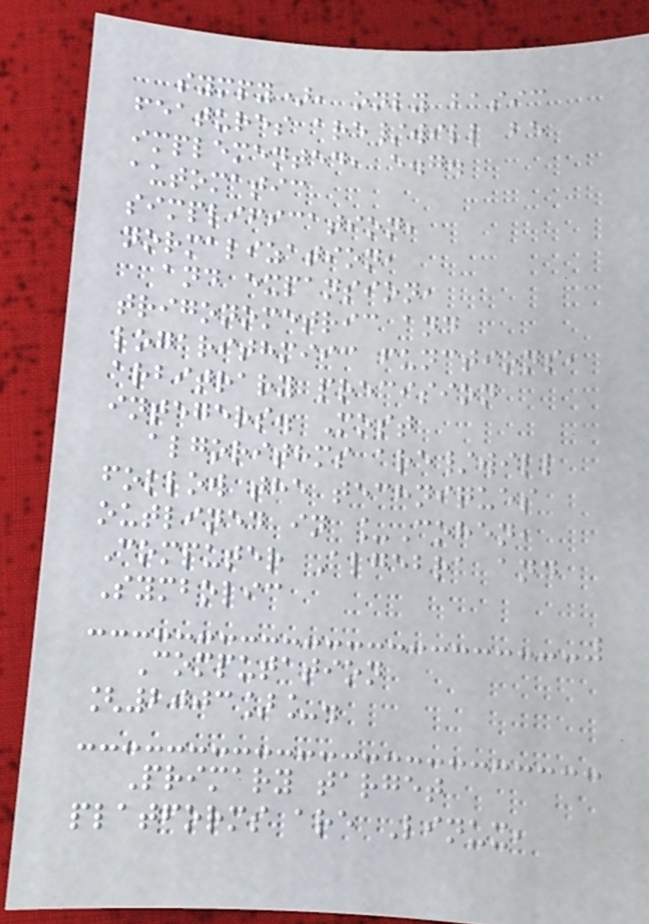sympy), only basic
features are/will be
implemented, e.g.
automatic
simplification,
normalization,
and expansion,
trigonometric and
logarithmiic functions,
arbitrary precision
integers. Most
algorithms are/will
follow the techniques
outlined in _Cohen,
Computer Algebra and
Symbolic
Computation
[2003]_.
Primary target
platforms are Linux,
